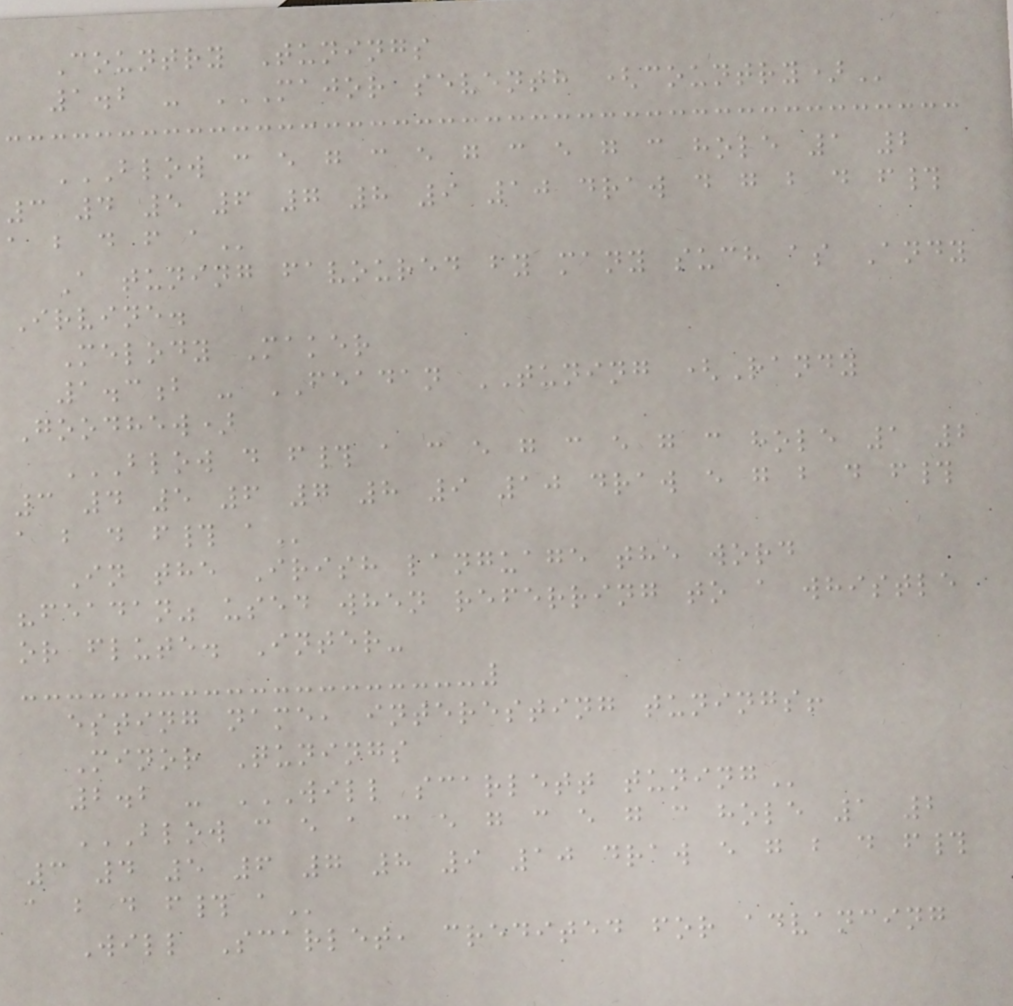Country Tunings
1.2 - MAJOR SEVENTH (COUNTRY)
BLOW C E G C E G C E G C HOLE 1 2
3 4 5 6 7 8 9 10 DRAW D G B D F#
A B D F A
A tuning favoured by many such as Andy
Irvine.
Melody Maker
1.3b - FEADAN TUNING (Randy
Goodhew)
BLOW D F# A C E G C E G C HOLE 1 2
3 4 5 6 7 8 9 10 DRAW E G B D F#
A B D F# A
In the Irish language the word
"feadan" used when referring to a whistle
or flute. Inter-
esting name, interesting tunings!
Minor Tunings
2.2 - WILL SCARLETT TUNING
BLOW C E A C E G C E G C HOLE 1 2
3 4 5 6 7 8 9 10 DRAW E G B D F#
A B D F# A
Will Scarlet, credited for advancing
